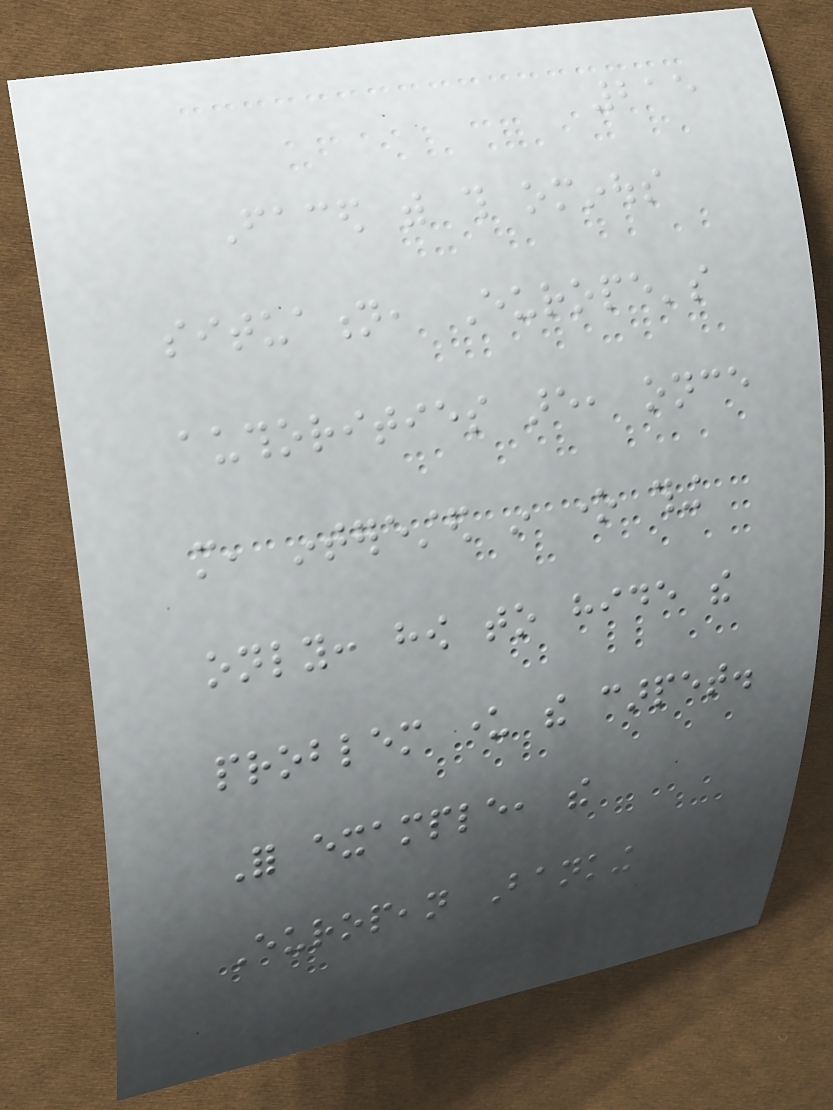215
Faced with this ominous
situation, Europe's
authorities are, once
more, interested in one thing
only: how to hide the
problem under the carpet.
For example, the
European Banking
